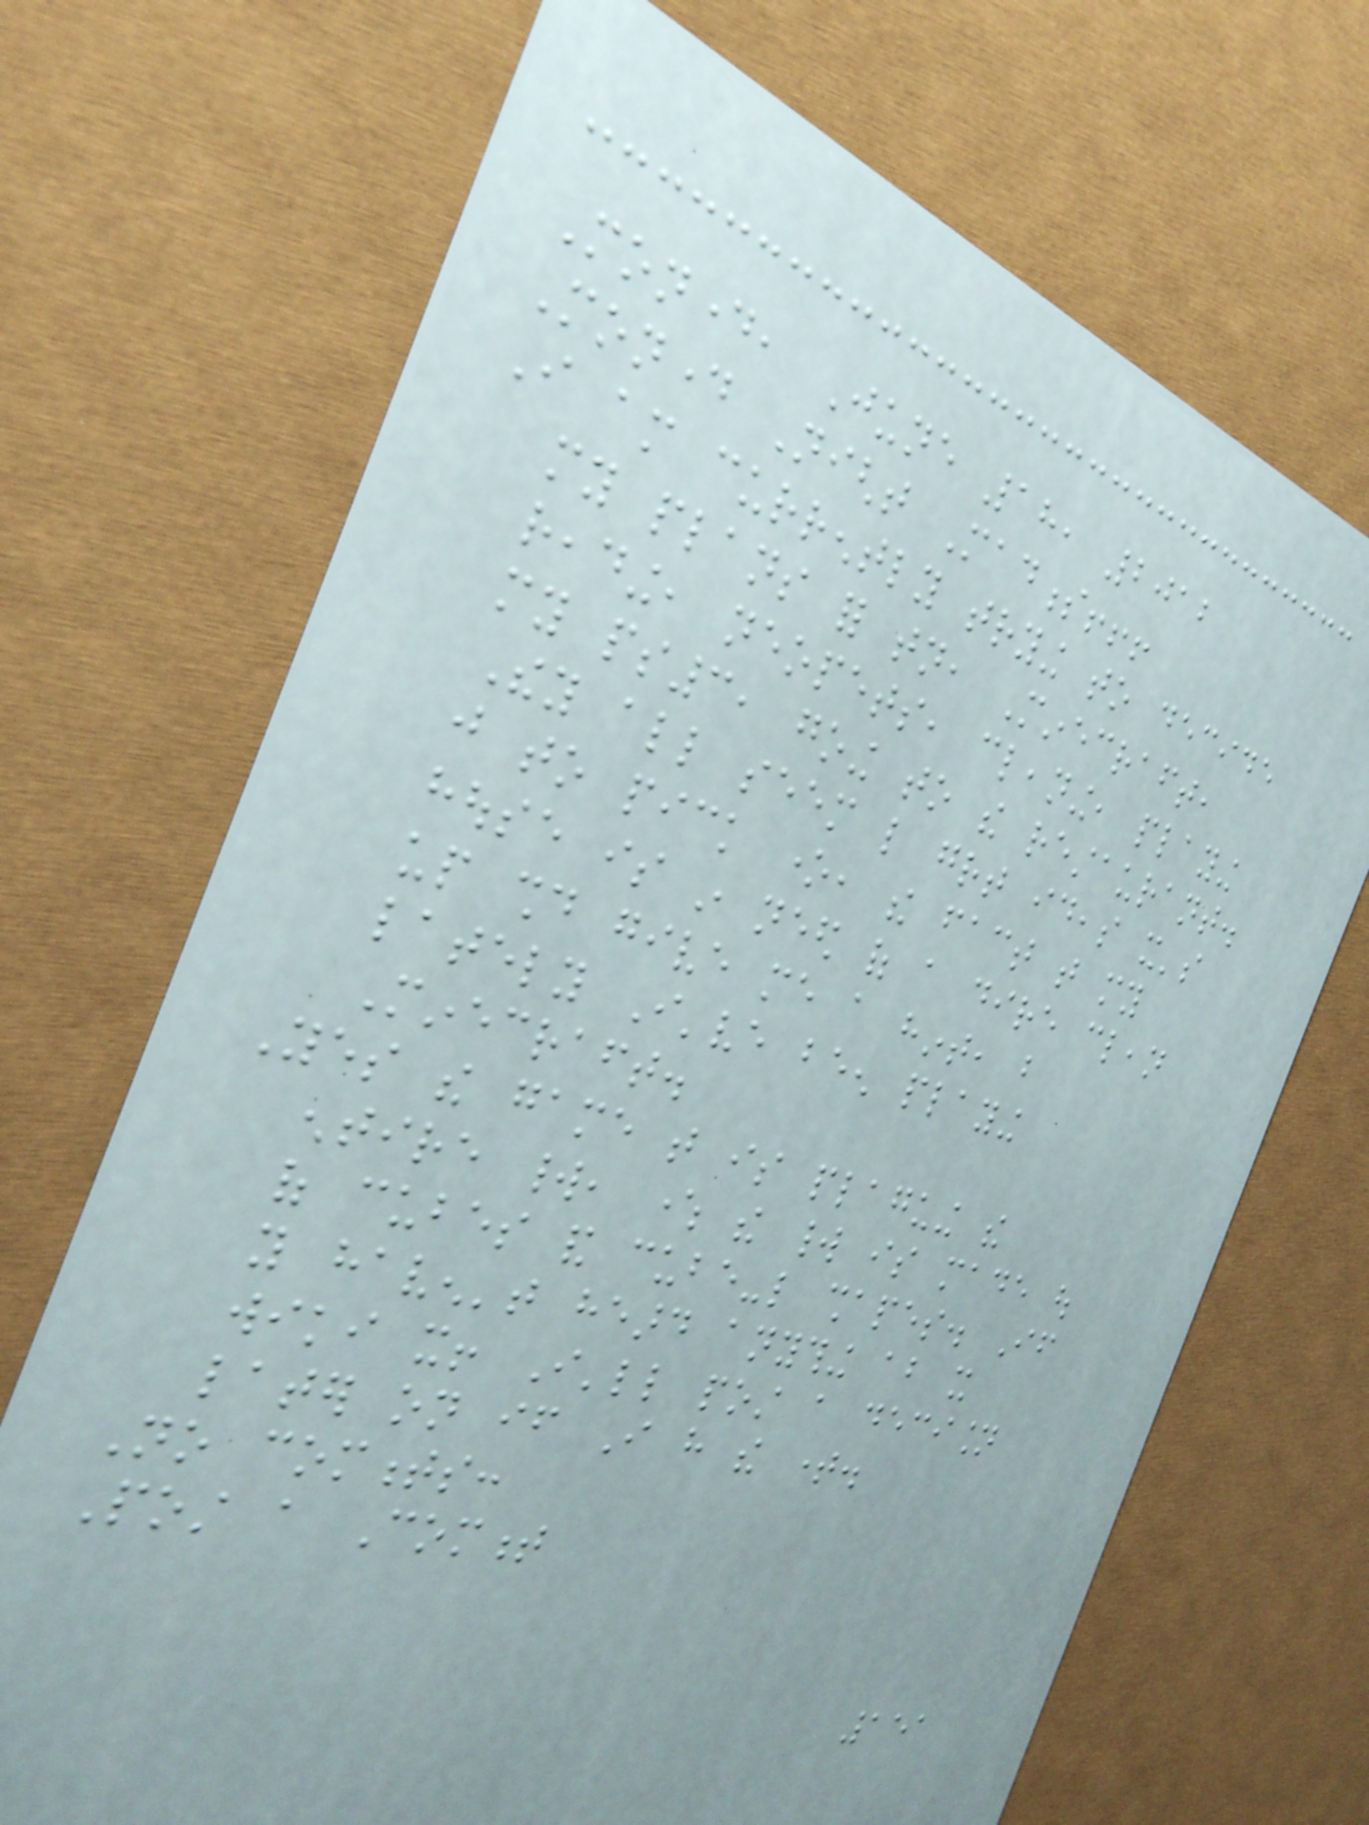Monday, June 18, 2012
Monday Night Madness!!!
I am currently trying to decide
my plans for tonight, Minecraft,
reading, neopets, cleaning, playing
my ps3, going to the restaurant.
They all seem like great ideas it's
just to pick one, the fact that my
house is in need of a dire clean
up should give me a hint, but
lately I've been playing
Minecraft.
Yes the game that is plaguing the
entire world, where the world is made out
of cubes and cube-like shapes. If
you haven't heard anything about it
wiki it! I'll post a decision
later on if I have the time.
No comments:
Post a Comment
151
